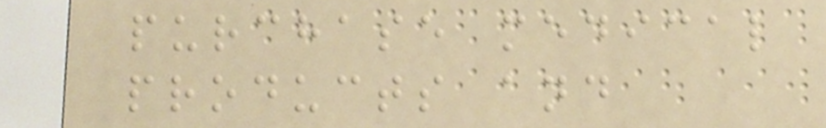purchase medical
products and
